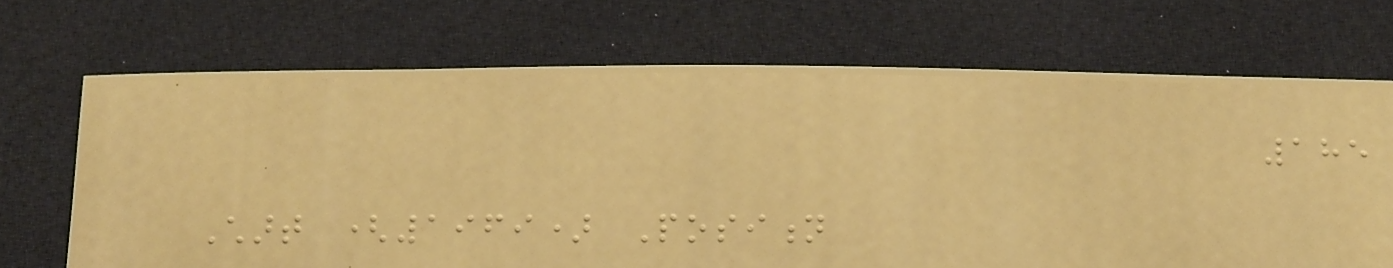185
Chart (1969) Position
